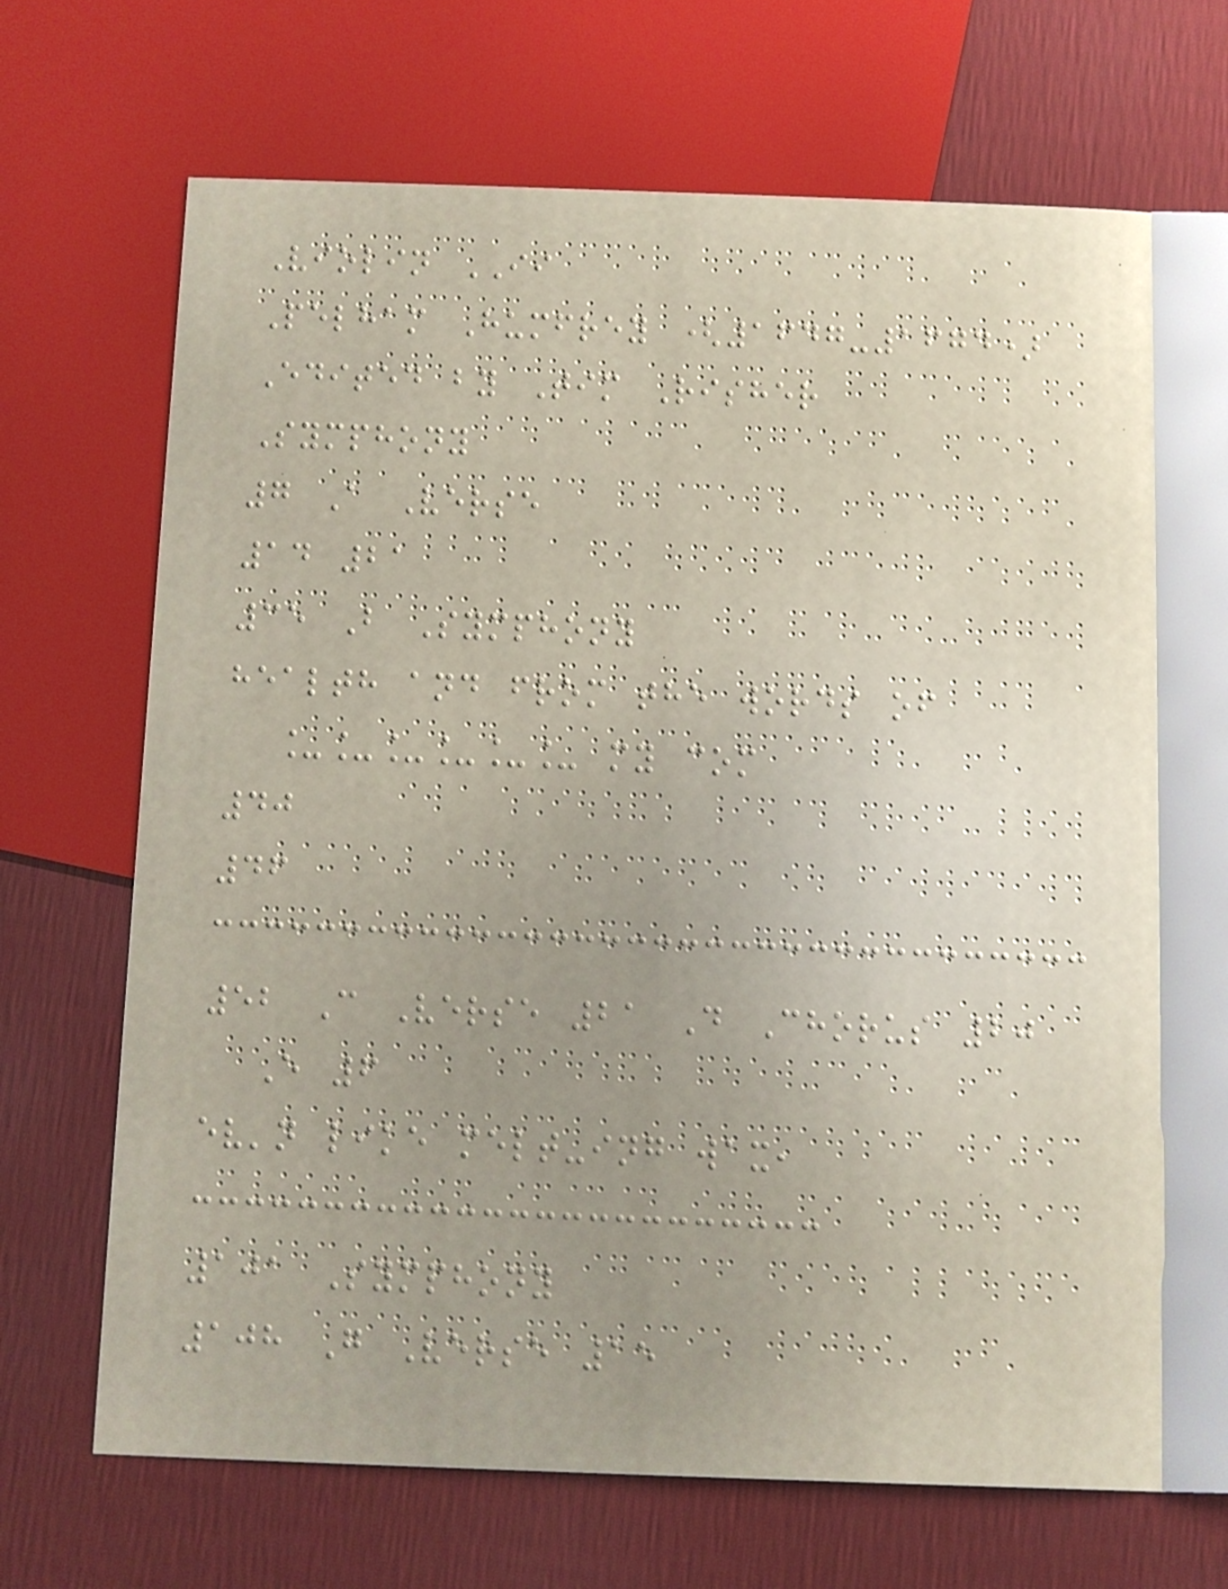Violin II
Pelham Humfrey (1647-1674)
Edited by Tim Risher
Symphony
7 A Verse
14 21
35 B Symphony
health and from the words of
______ my com
40
46
52 C Verse 21 D Chorus 20
E 6
ev'n like melt-ing wax,
101 Symphony
108 G Verse 15
